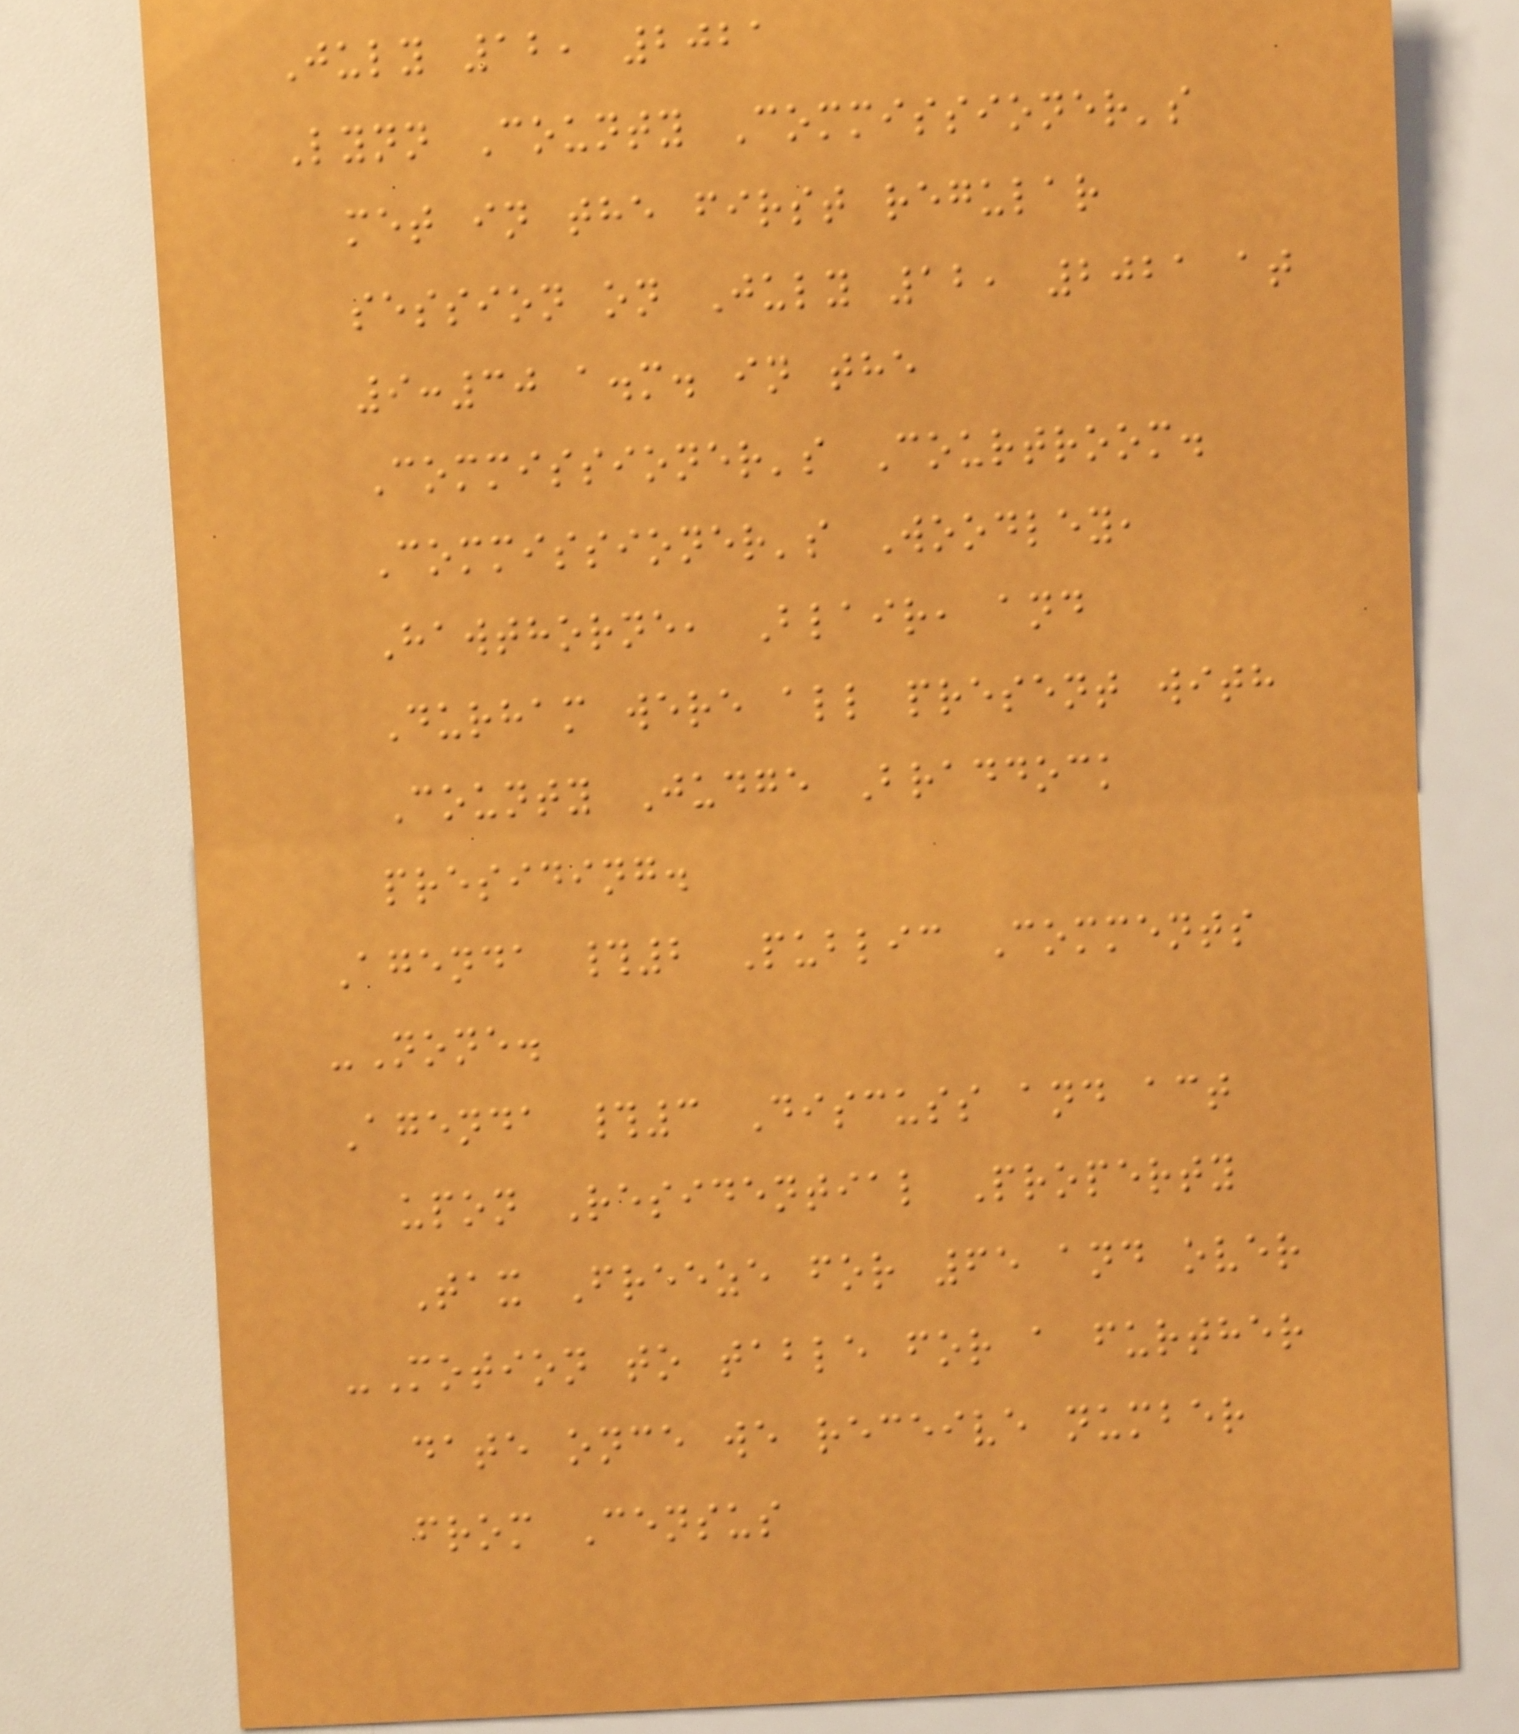July 12, 2021
Lynn County Commissioner's
met in the first regular
session on July 12, 2021 at
9:30 a.m. in the
Commissioner's Courtroom.
Commissioner's Woodley,
Hawthorne, Blair, and
Durham were all present with
County Judge Braddock
presiding.
Agenda #2 Public Comments
-None.
Agenda #3 Discuss and act
upon Residential Property
Tax Freeze for 65 and over
-Motion to table for a further
date once we receive number
from Census
